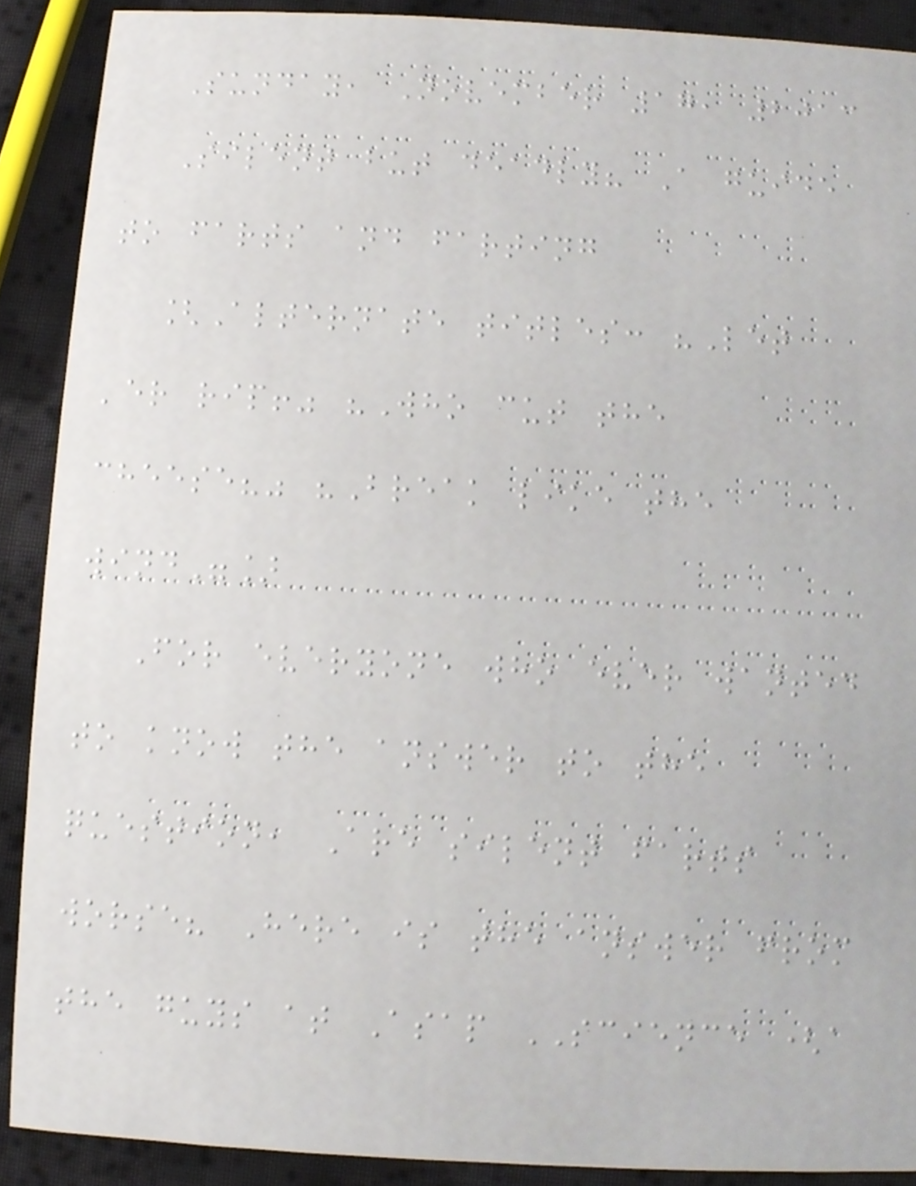Sunday, November 17, 2013
Silent but deadly? A guide
to farts and farting
[Alternate titles: "Let
'er rip!" "Who cut the
cheese?" "Break like the
wind"]
For everyone who ever wanted
to know the answer to the
question, Are silent farts
worse? Here is the answer from
the guys at Asap SCIENCE (a
